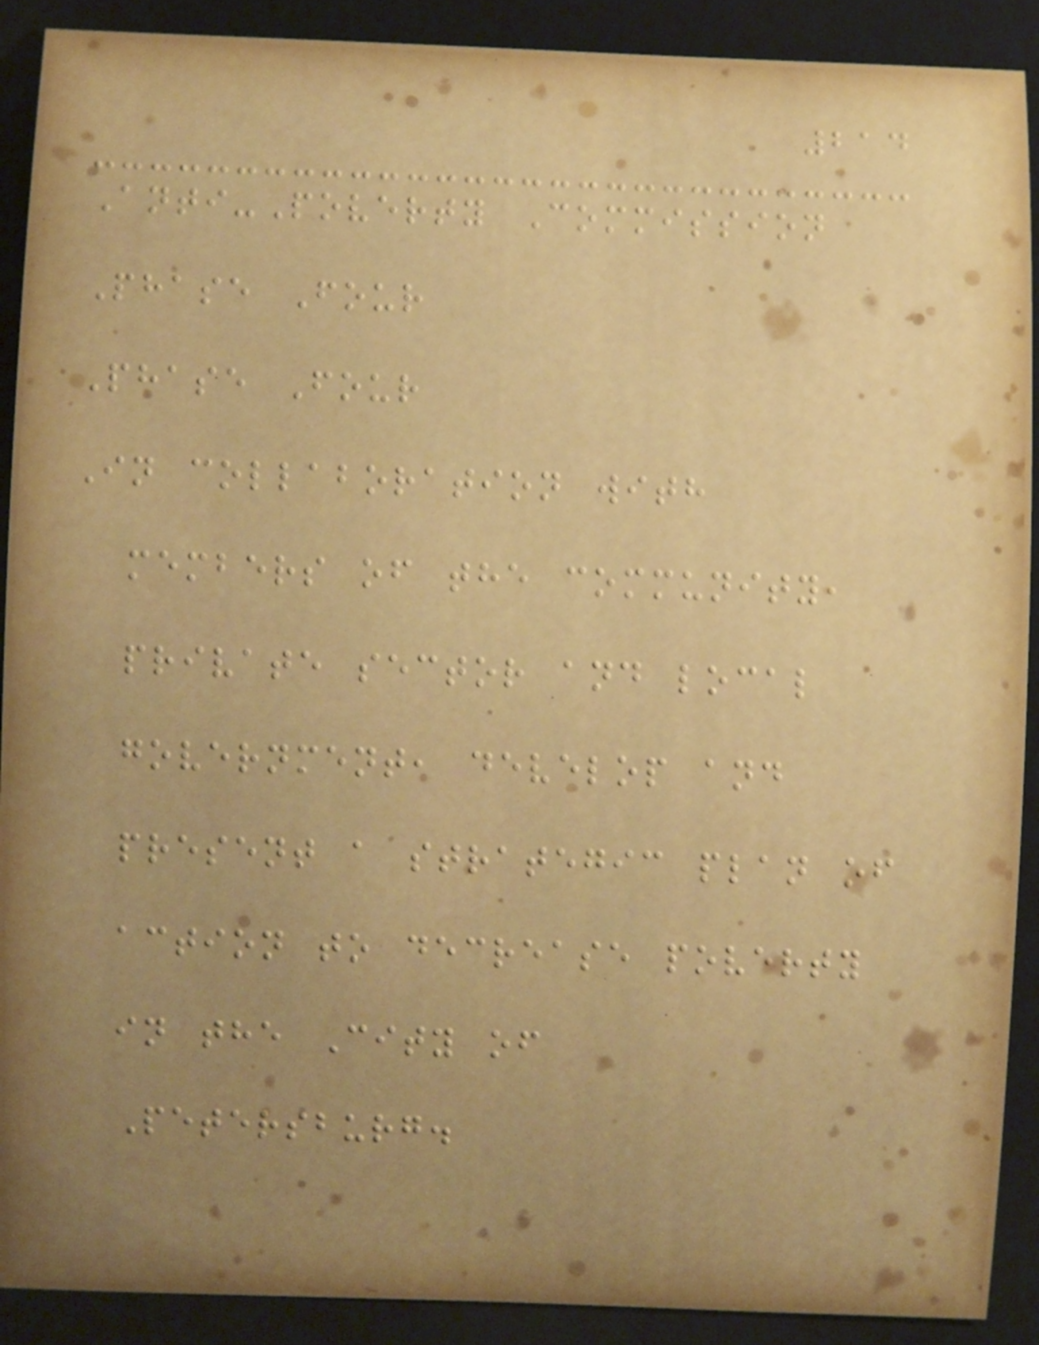214
Anti-Poverty Commission
Phase Four
Phase Four
In collaboration with
members of the community,
private sector and local
government, develop and
present a strategic plan of
action to decrease poverty
in the City of
Petersburg.
